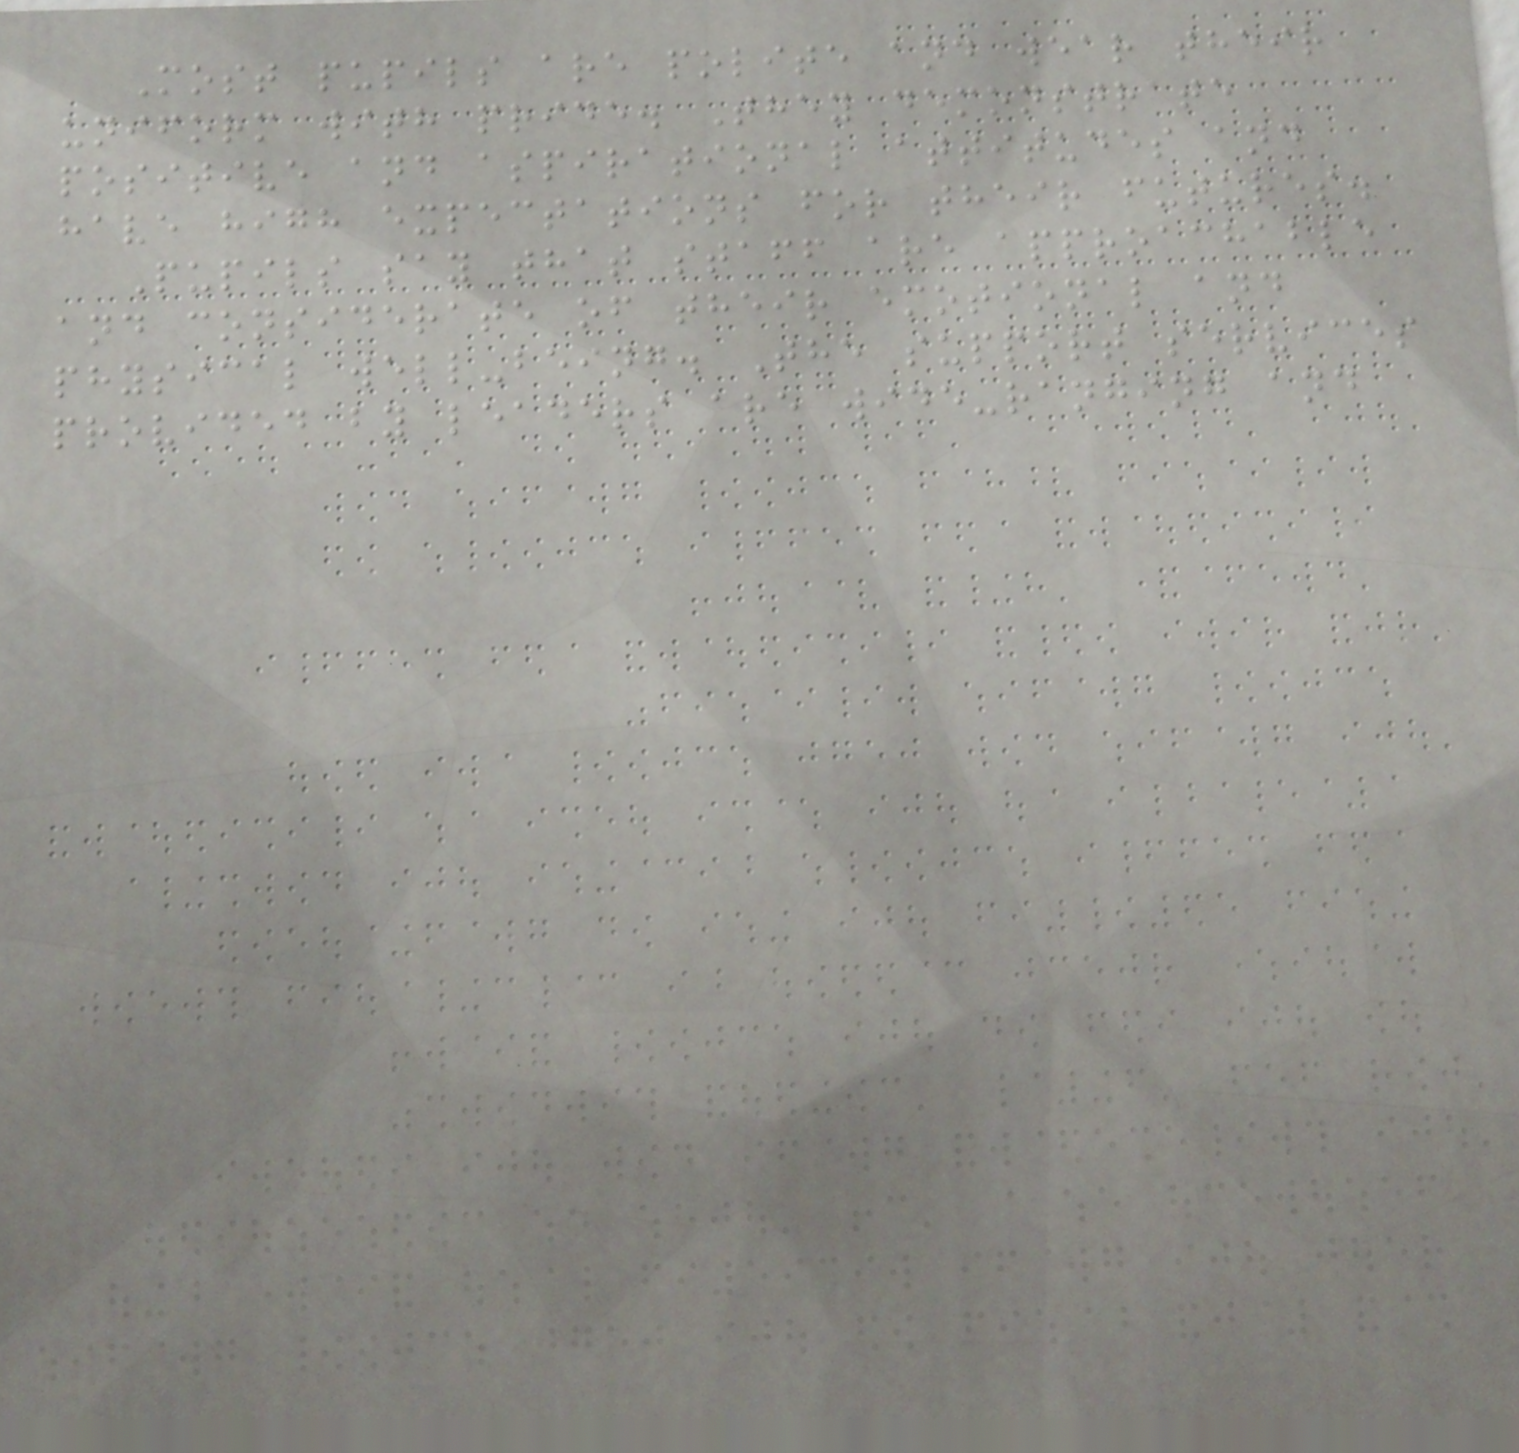Most pupils are polite and wear their
uniform with pride. They demonstrate
positive and aspirational attitudes and
have high expectations for their futures.
Pupils say that staff are approachable
and considerate of their emotional and
physical well-being. The support services
provided by leaders are wide-ranging and
